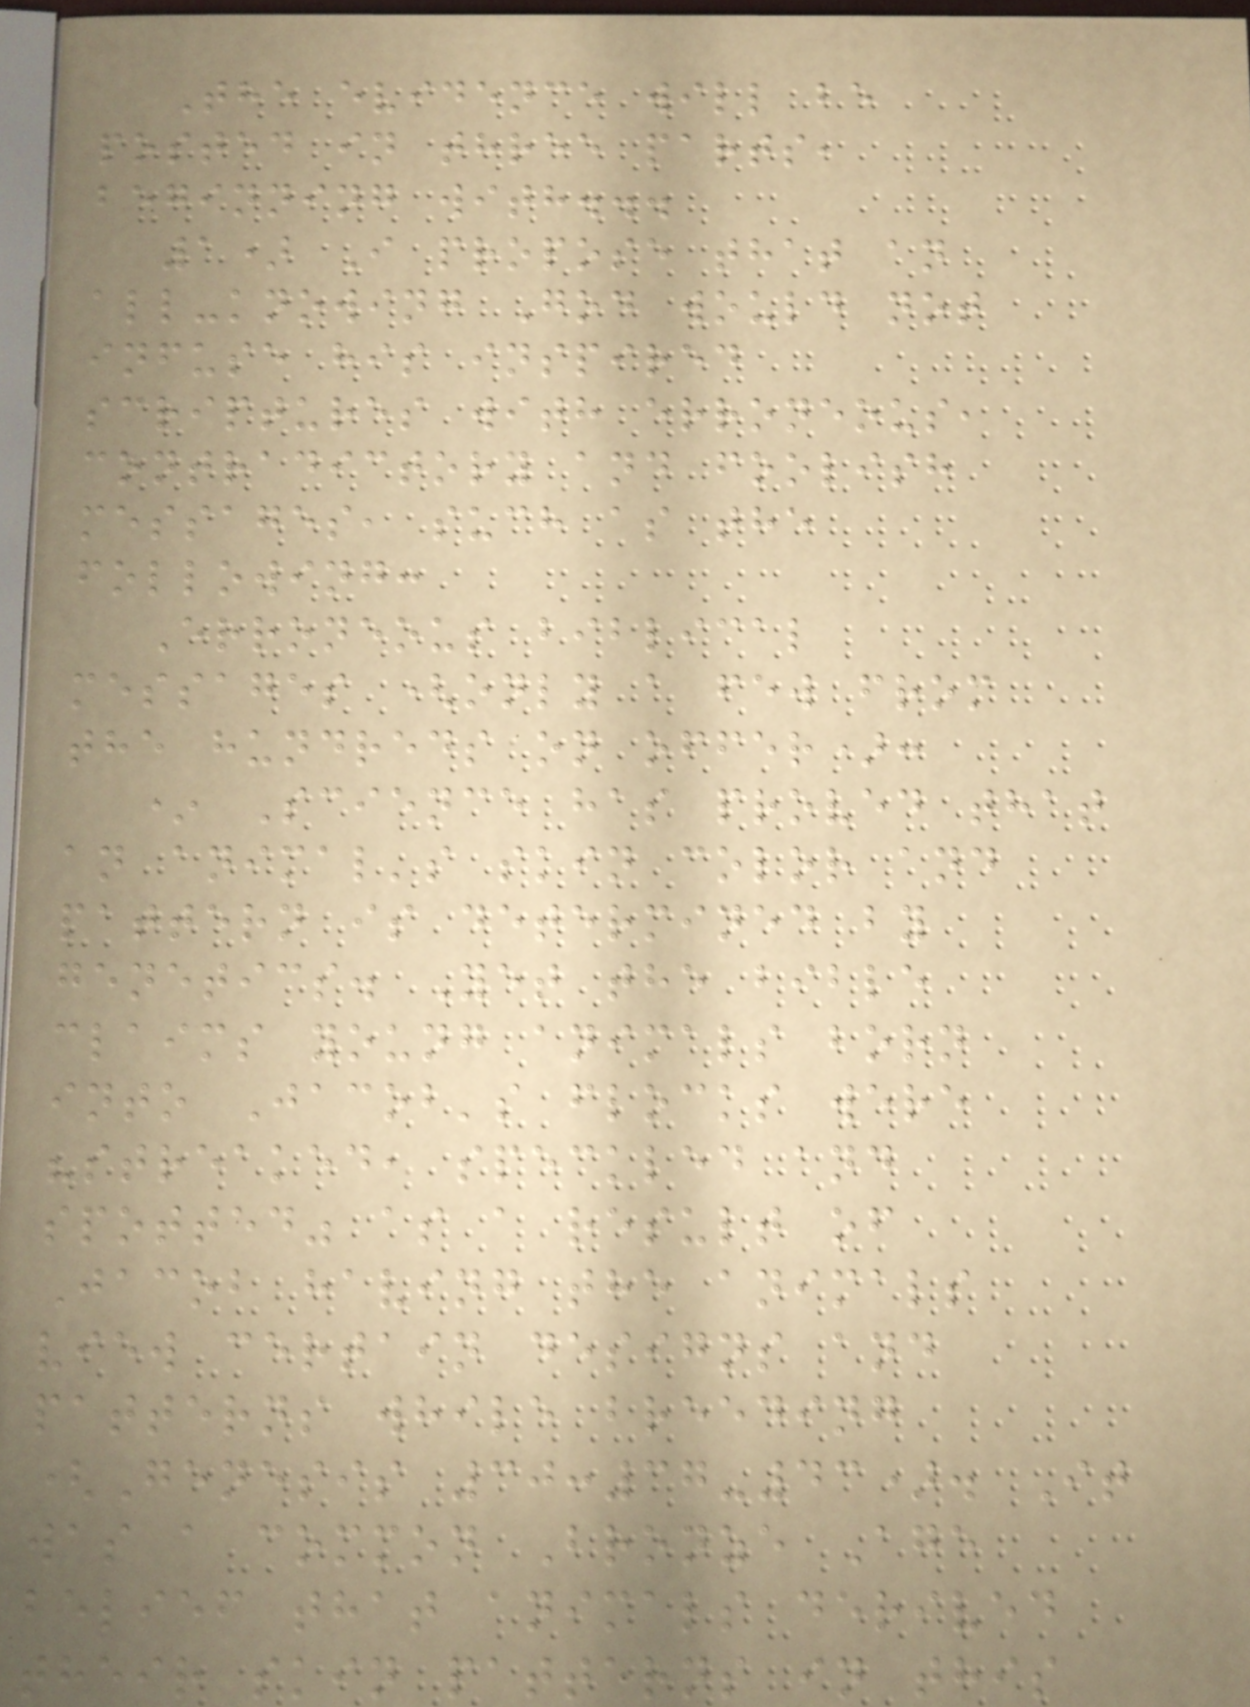The evidence will be
posted in three parts,
beginning with...
1) I propose that an
all-knowing God would not
infuse his inspired
scriptures with erroneous,
contradictory and foolish
messages, such as the
following:
Erroneous biblical
messages (only a few from
the hundreds on offer):
* Science has proved that
an animal's skin color and
pattern is determined by
genetics. Yet the bible
claims young animals born
into Jacob's flocks were
"streaked, speckled and
spotted" as a result of
Jacob having the animals
view certain designs and
patterns while breeding
(Genesis 30:37-43). It
was a common Bronze Age
belief that animals derived
their skin patterns in this
